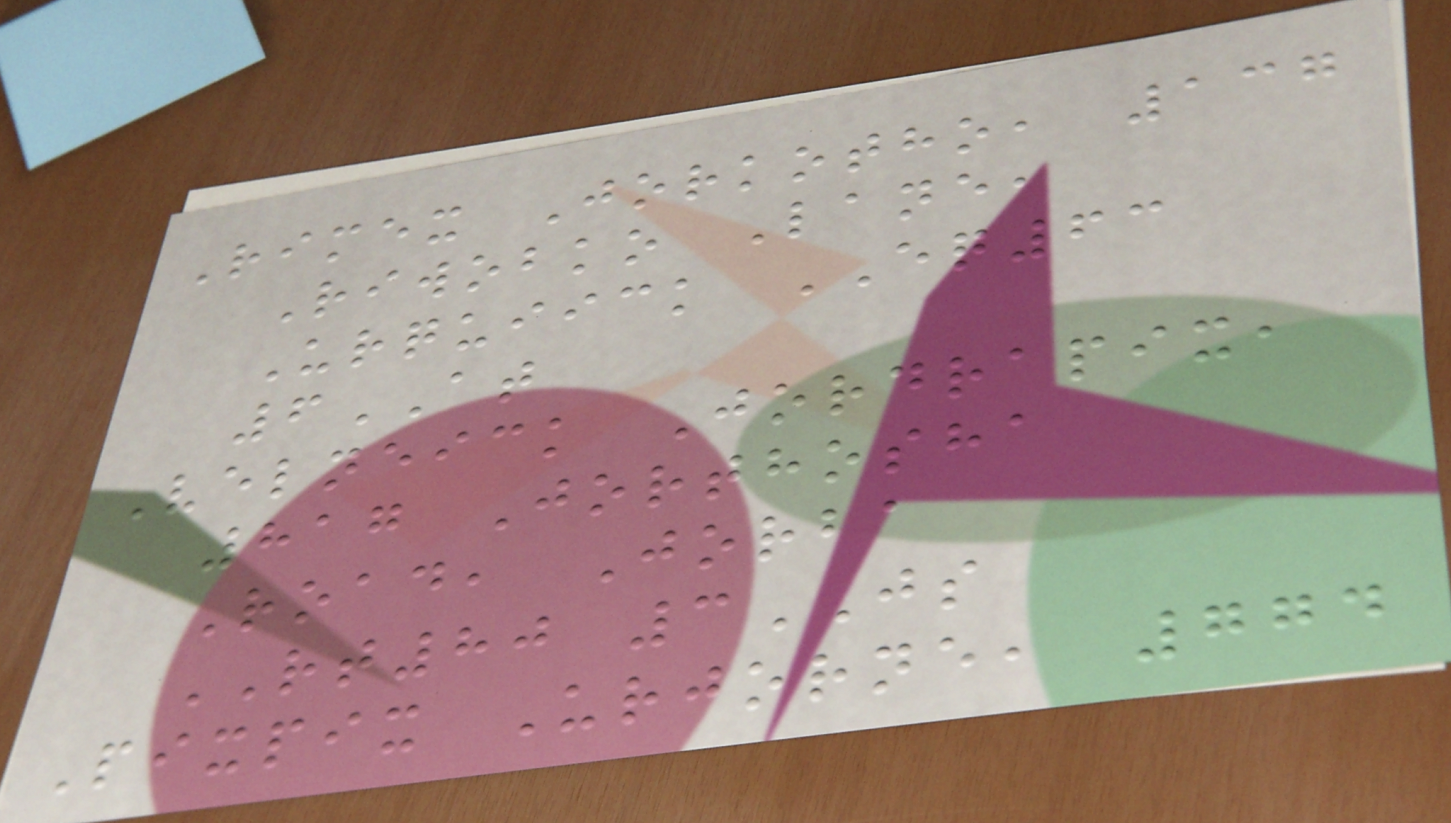Rimex Jorkotho, 137
Riwobko Lane,
Urquiick EQ63
6AT
Velneick Jordrapix,
817 Jorthosha
Road, Jorba
RT80 3JS
Pixpix Urjorne, 774
